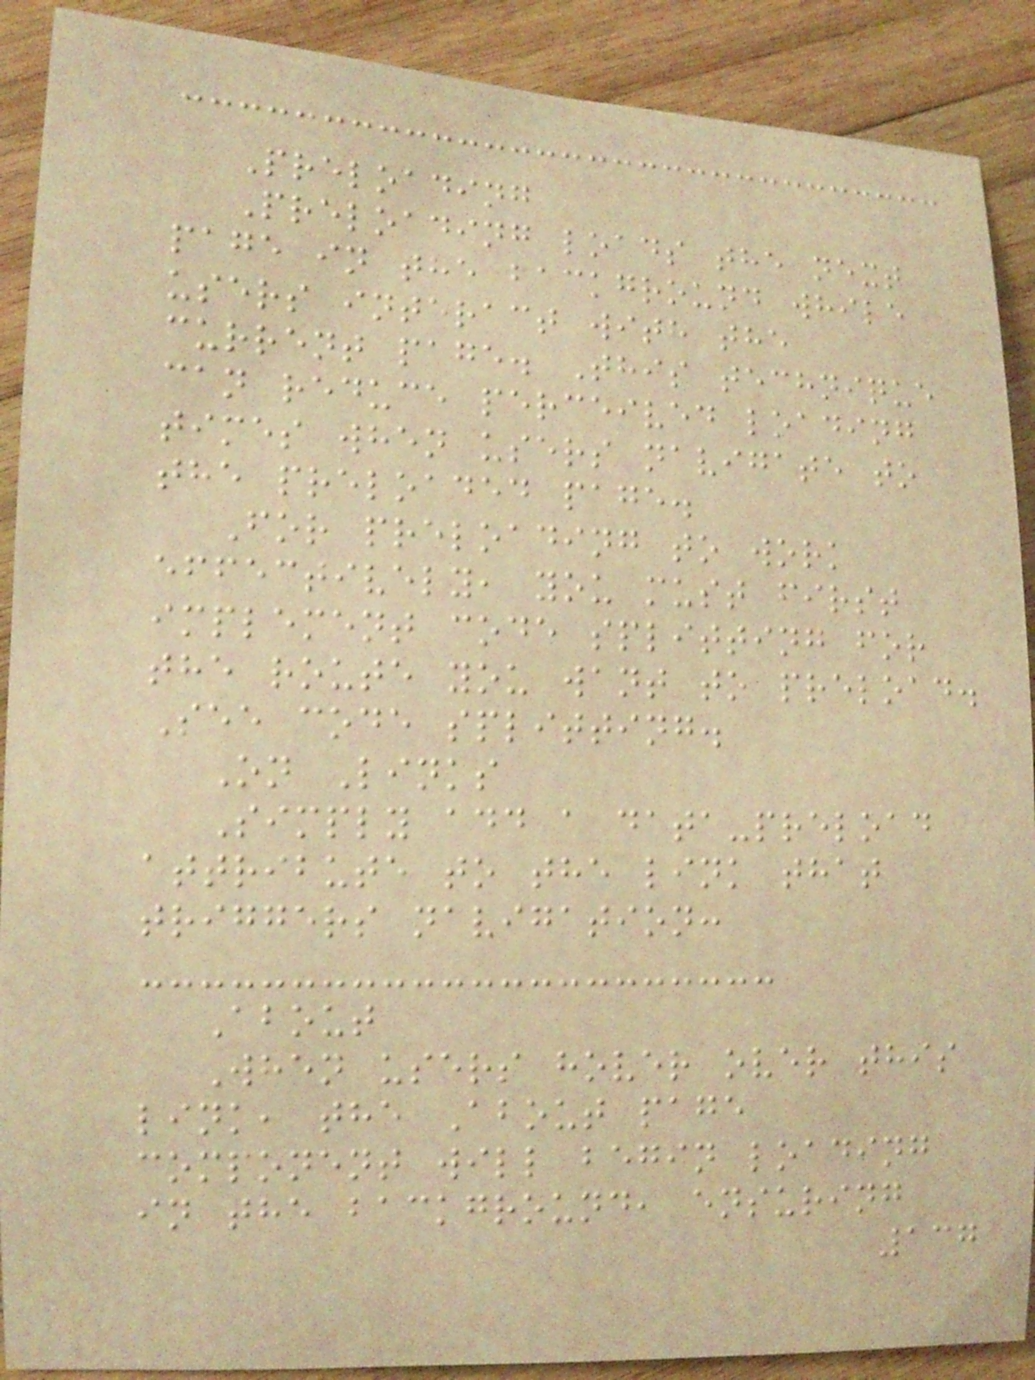Preloading
Preloading loads the next
page in the background while
users interact with the
current page. This technique
can reduce perceived loading
times when users navigate to
the preloaded page.
For preloading to work
effectively, you must first
implement code splitting for
the route you want to preload.
See code splitting.
On Links
Simply add a data-preload
attribute to the link that
triggers navigation:
About
When users hover over this
link, the About page
component will begin loading
in the background, ensuring
137
